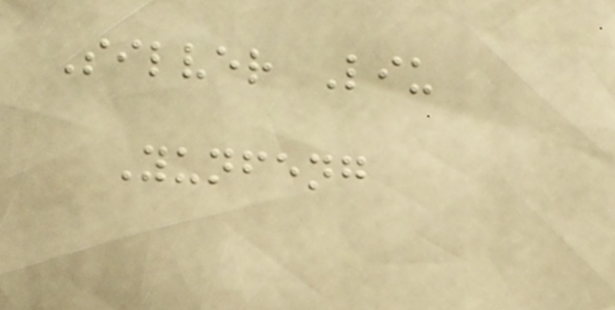Silver Liu
Yunfeng
